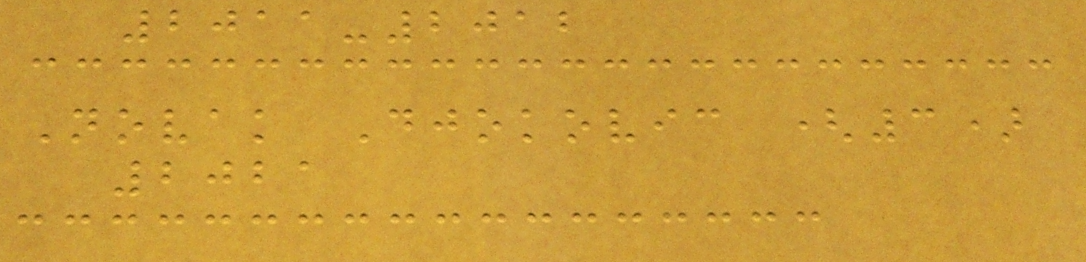2011-2012
Novak Djokovic (3)
2021
